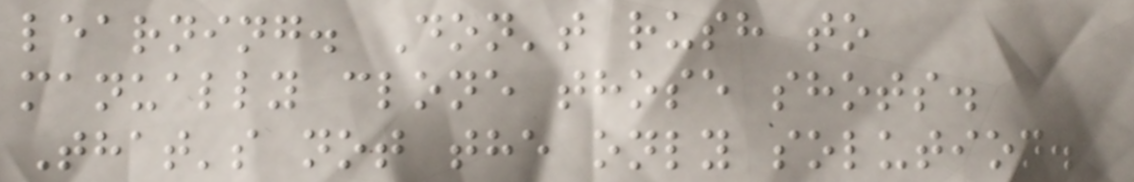learning. Don't rush to
manually clone those shots.
That's not the only solution.
